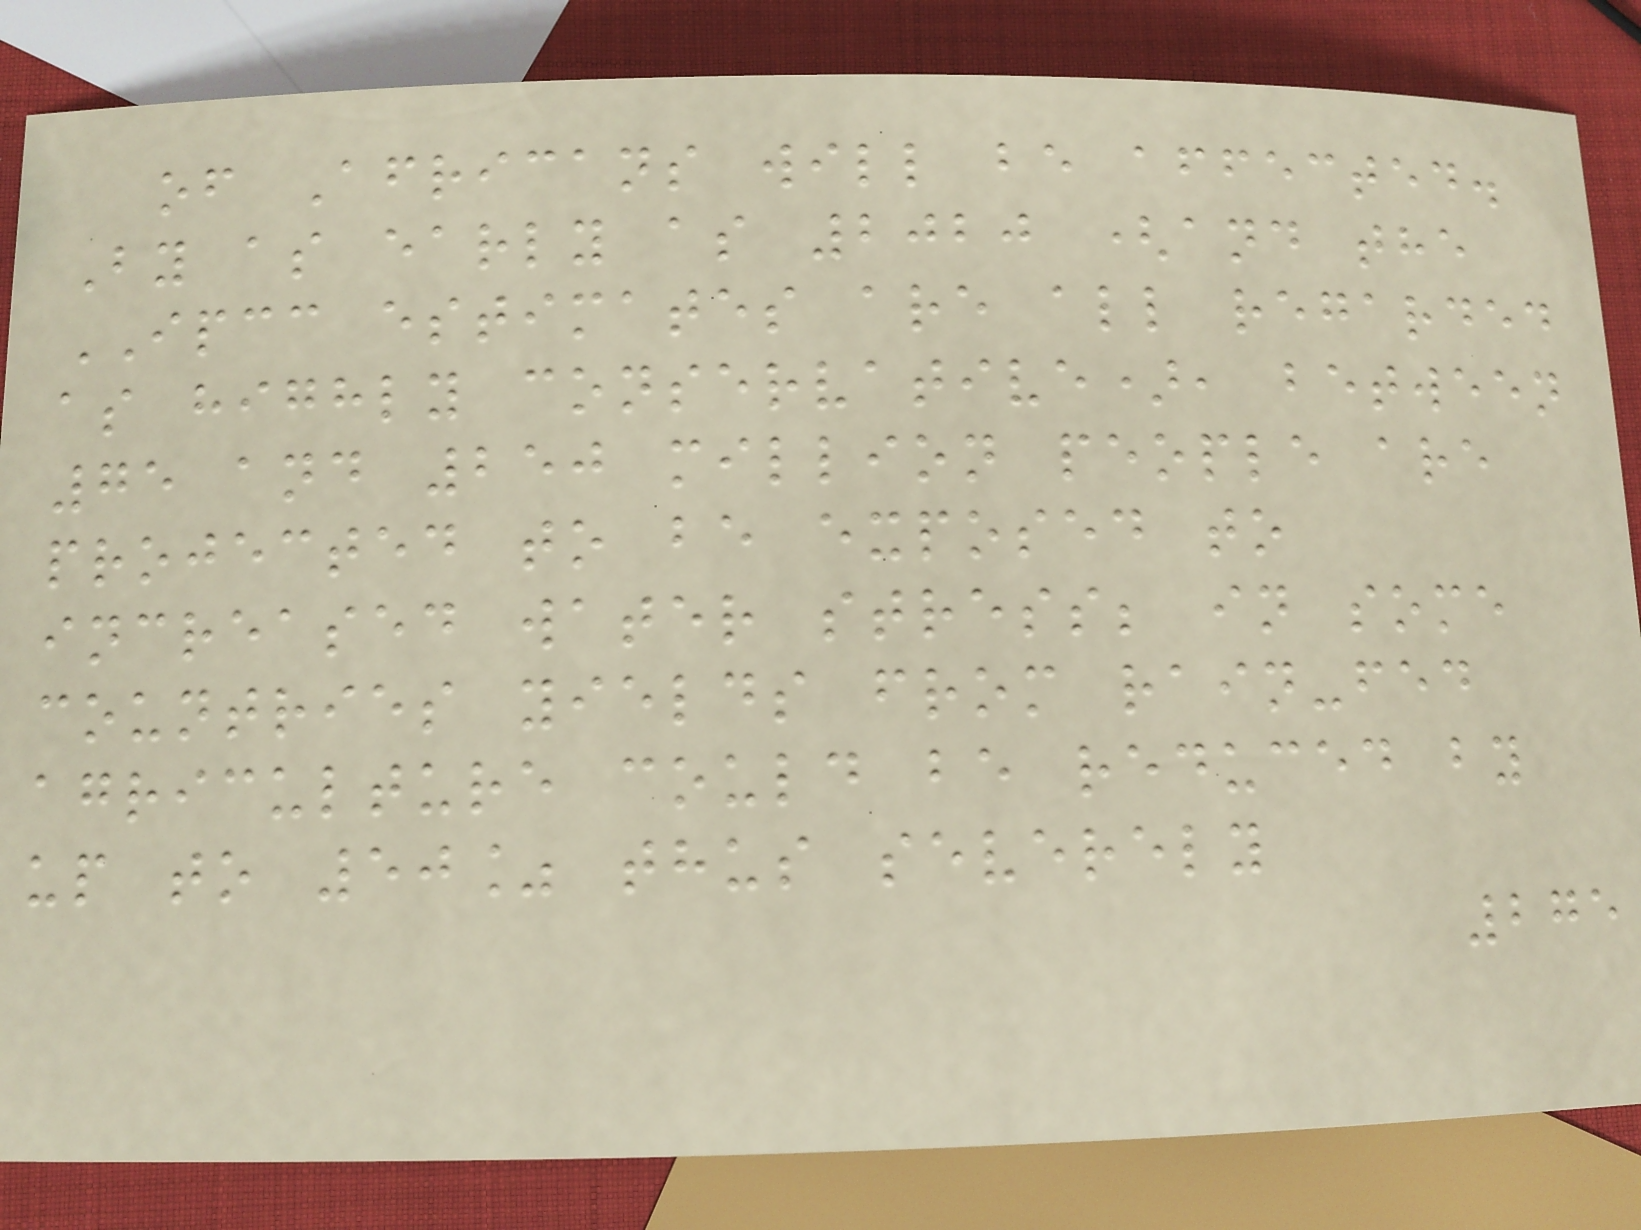of Africans will be affected.
By as early as 2020 (and the
IPCC estimates are all regarded
as highly conservative), between
75 and 250 million people are
projected to be exposed to
increased water stress; in some
countries yields from rain-fed
agriculture could be reduced by
up to 50% thus severely
275
